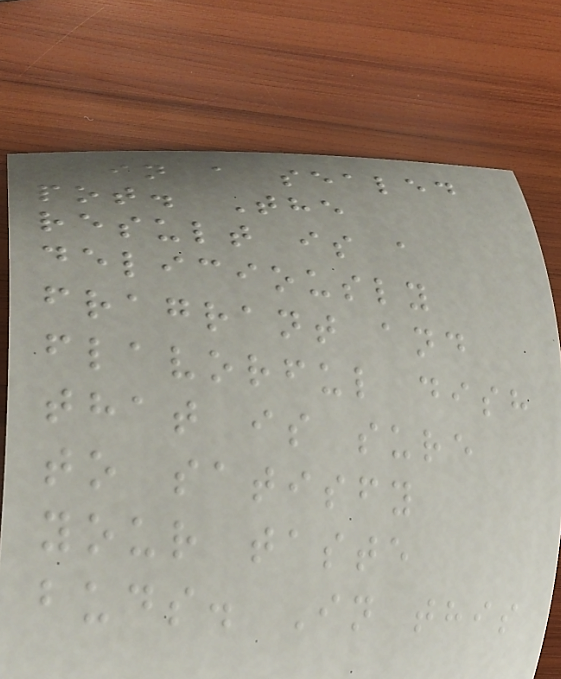in a sealed
pot. The
result is a
deliciously
fragrant and
flavorful dish
that is sure
to satisfy
your taste
buds. In this
